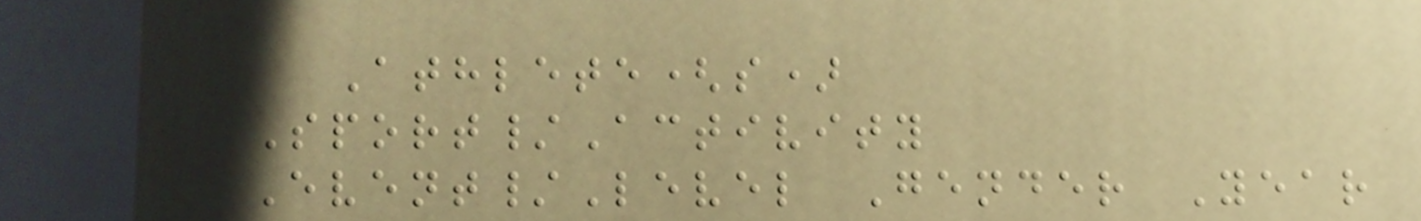Athlete(s)
Sport/Activity
Event/Level Gender Year
